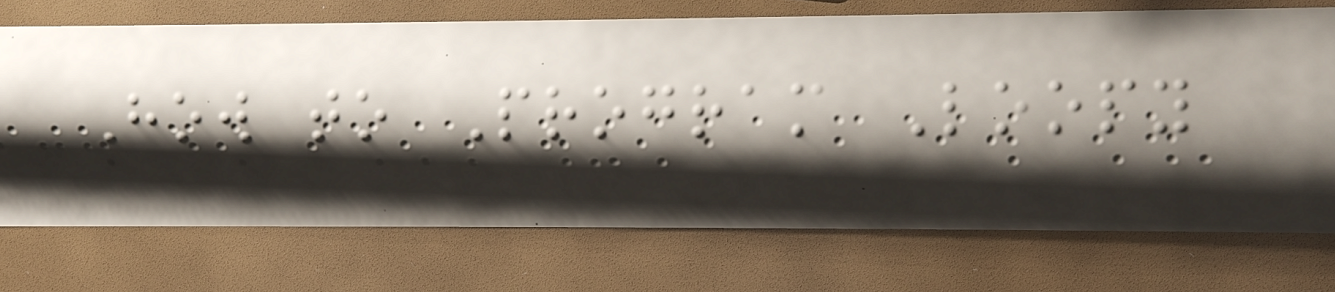How to Program Loopy
